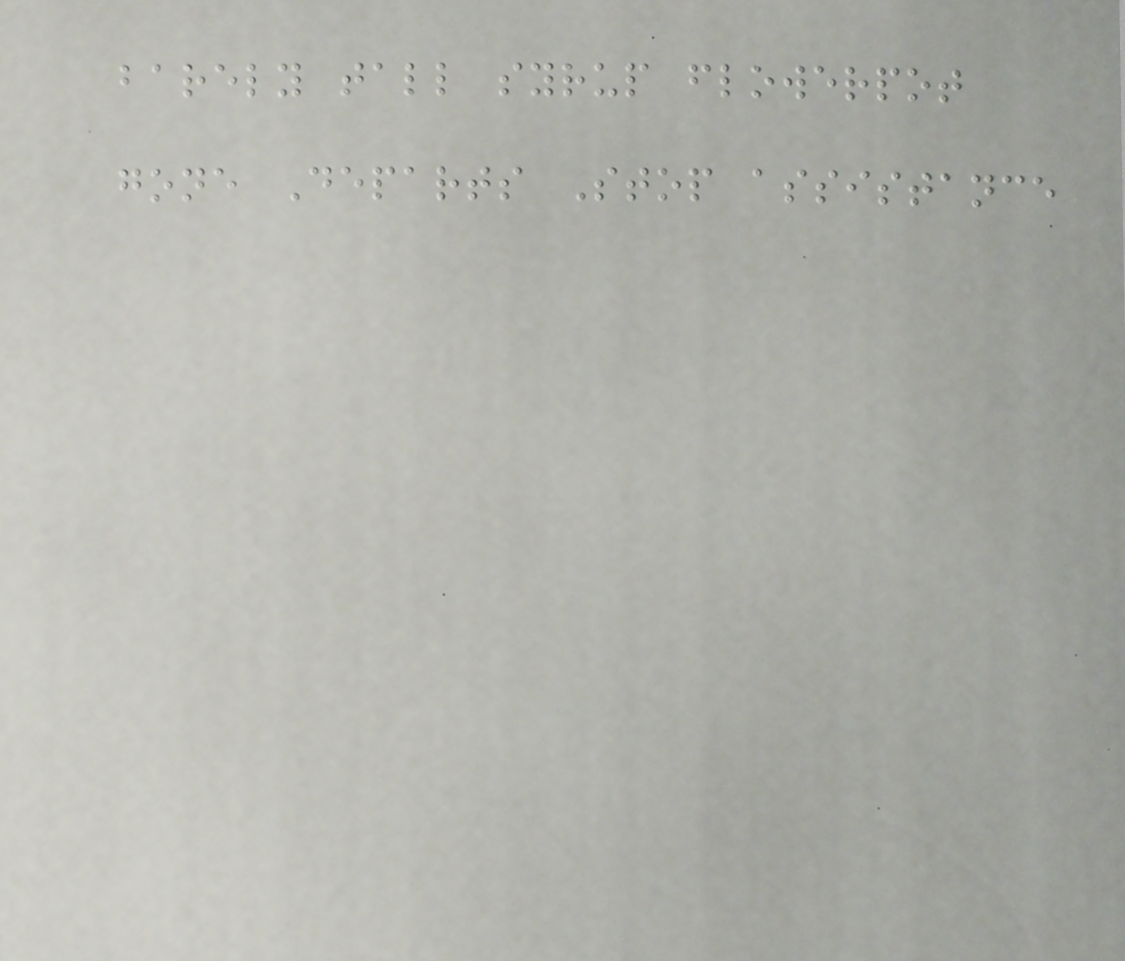barely tall syrup flowerpot
gone Departs Stop assistance
